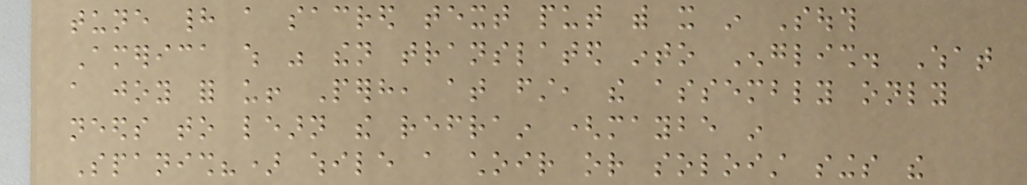tune had a sacred text put with it in South
America which was then translated into English. What
a joy for us! Perhaps, at first, the assembly only
needs to learn the refrain (maybe in
Spanish?) while a choir or soloist sings the
